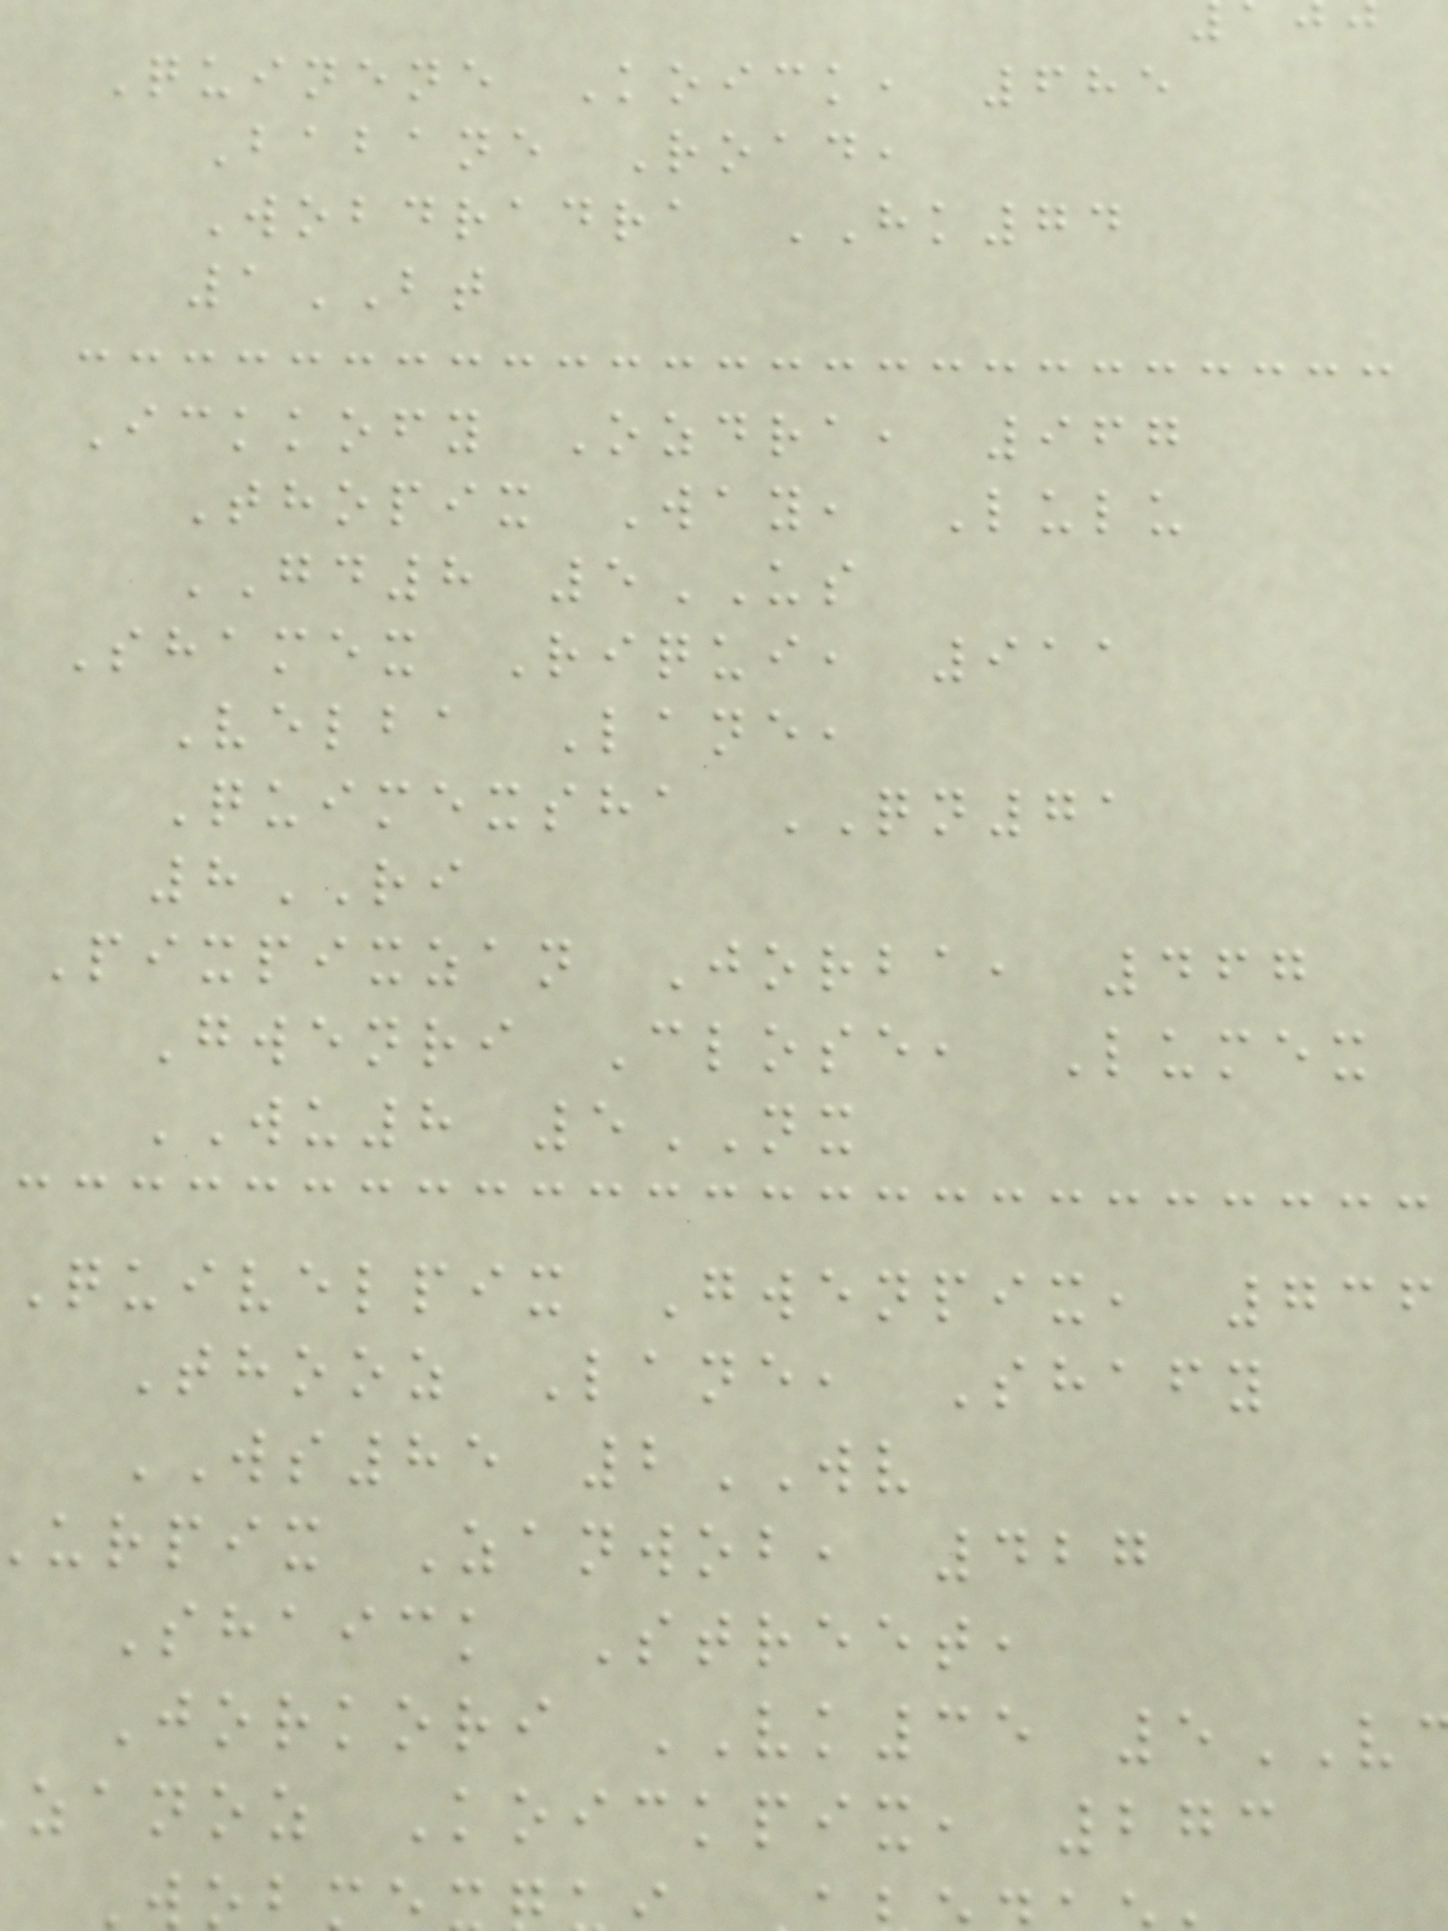Quinene Koick, 685
Babane Road,
Wobdradra HK74
1BT
Ickkofy Ozdra, 967
Thopix Way, Lulu
GD8 5US
Shamex Riqui, 911
Velba Lane,
Quimexsha QN71
8RI
Pixpixzan Jorba, 467
Gwenri Close, Lumex
WU8 5NX
Quivelpix Gwenpix, 736
Thooz Lane, Shafy
WS85 2WV
urpix Zanwob, 427
Shaick Street,
Jorkori VK35 5
zanoz Koickpix, 273
